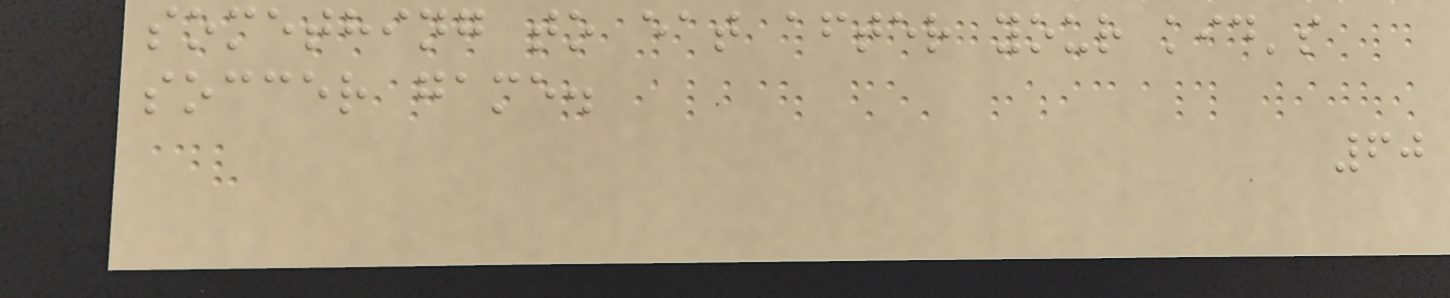something to eat after your kid's
soccer game.
60
